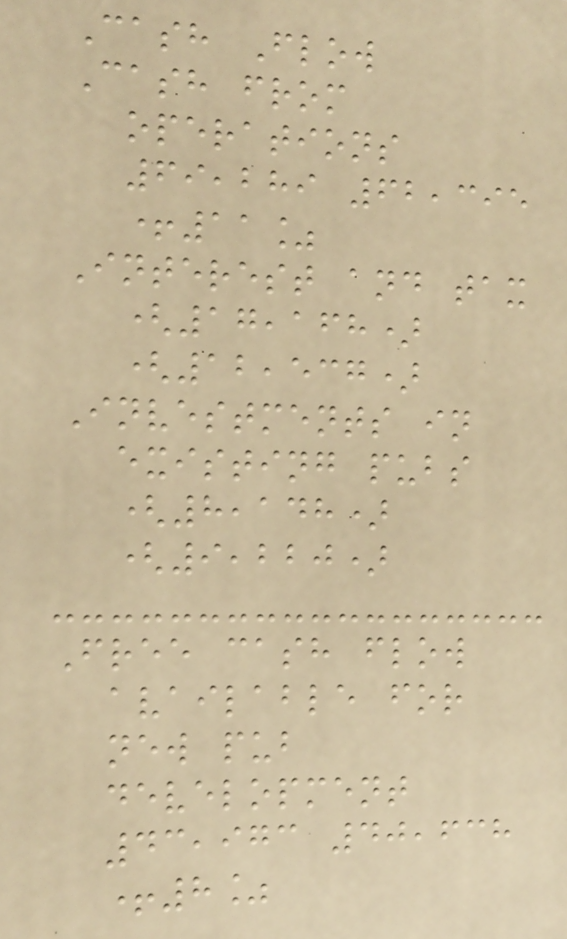Cash Flow
Cash from
operations
69,289 62,395
+11%
Interest and tax
(17,168)
(12,537)
Investments in
existing pubs
(8,148)
(9,220)
Free cash flow
available for
new pub
development
43,973 40,638
+8%
